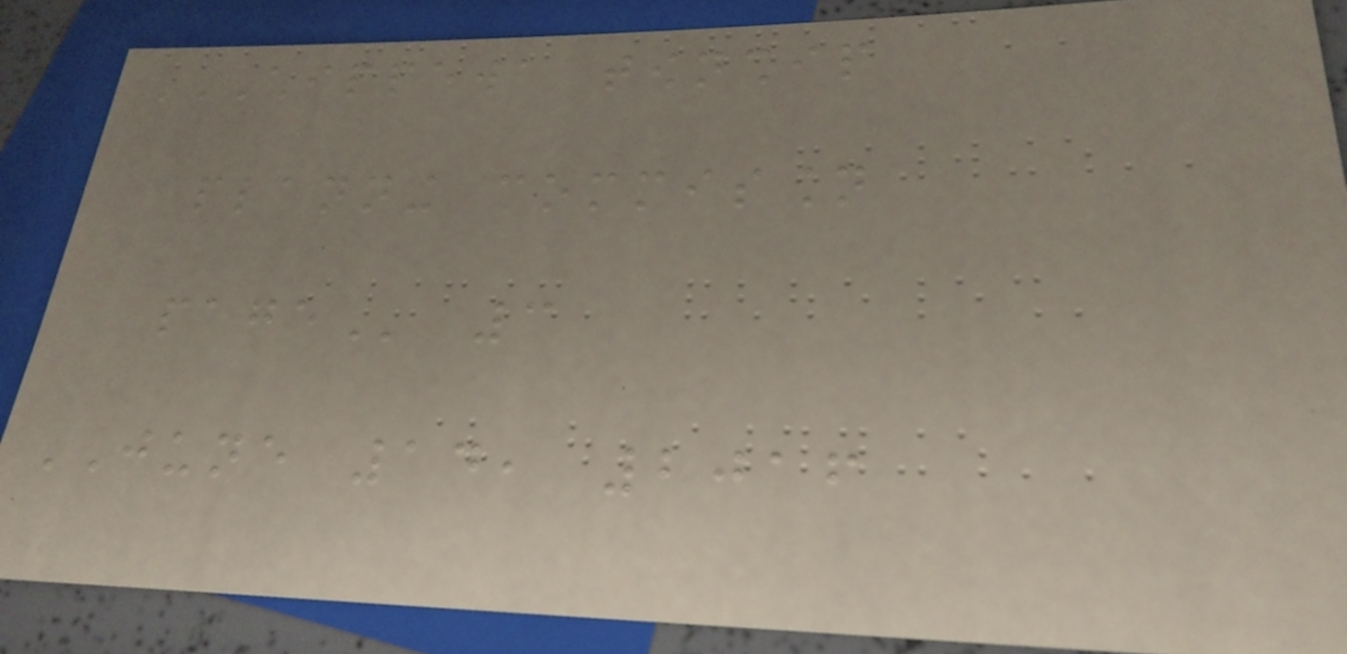CHIPPEWA TOWNSHIP
PLANNING COMMISSION
PAGE 3
JUNE 14, 2016
